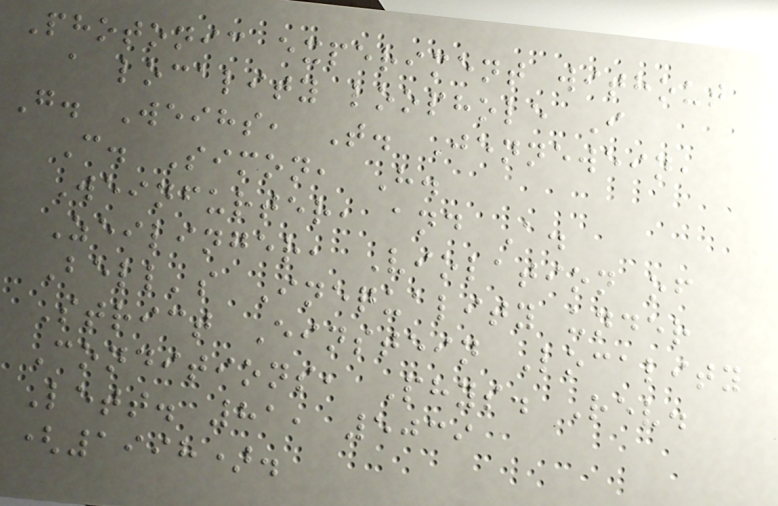Photonic experiment without
a locality loophole I
G. Weihs, T. Jennewein,
C. Simon, H.
Weinfurter, and A.
Zeilinger, Violation of
Bell's Inequality under
Strict Einstein Locality
Conditions, Phys. Rev.
Lett. 81, 5039
(1998).
